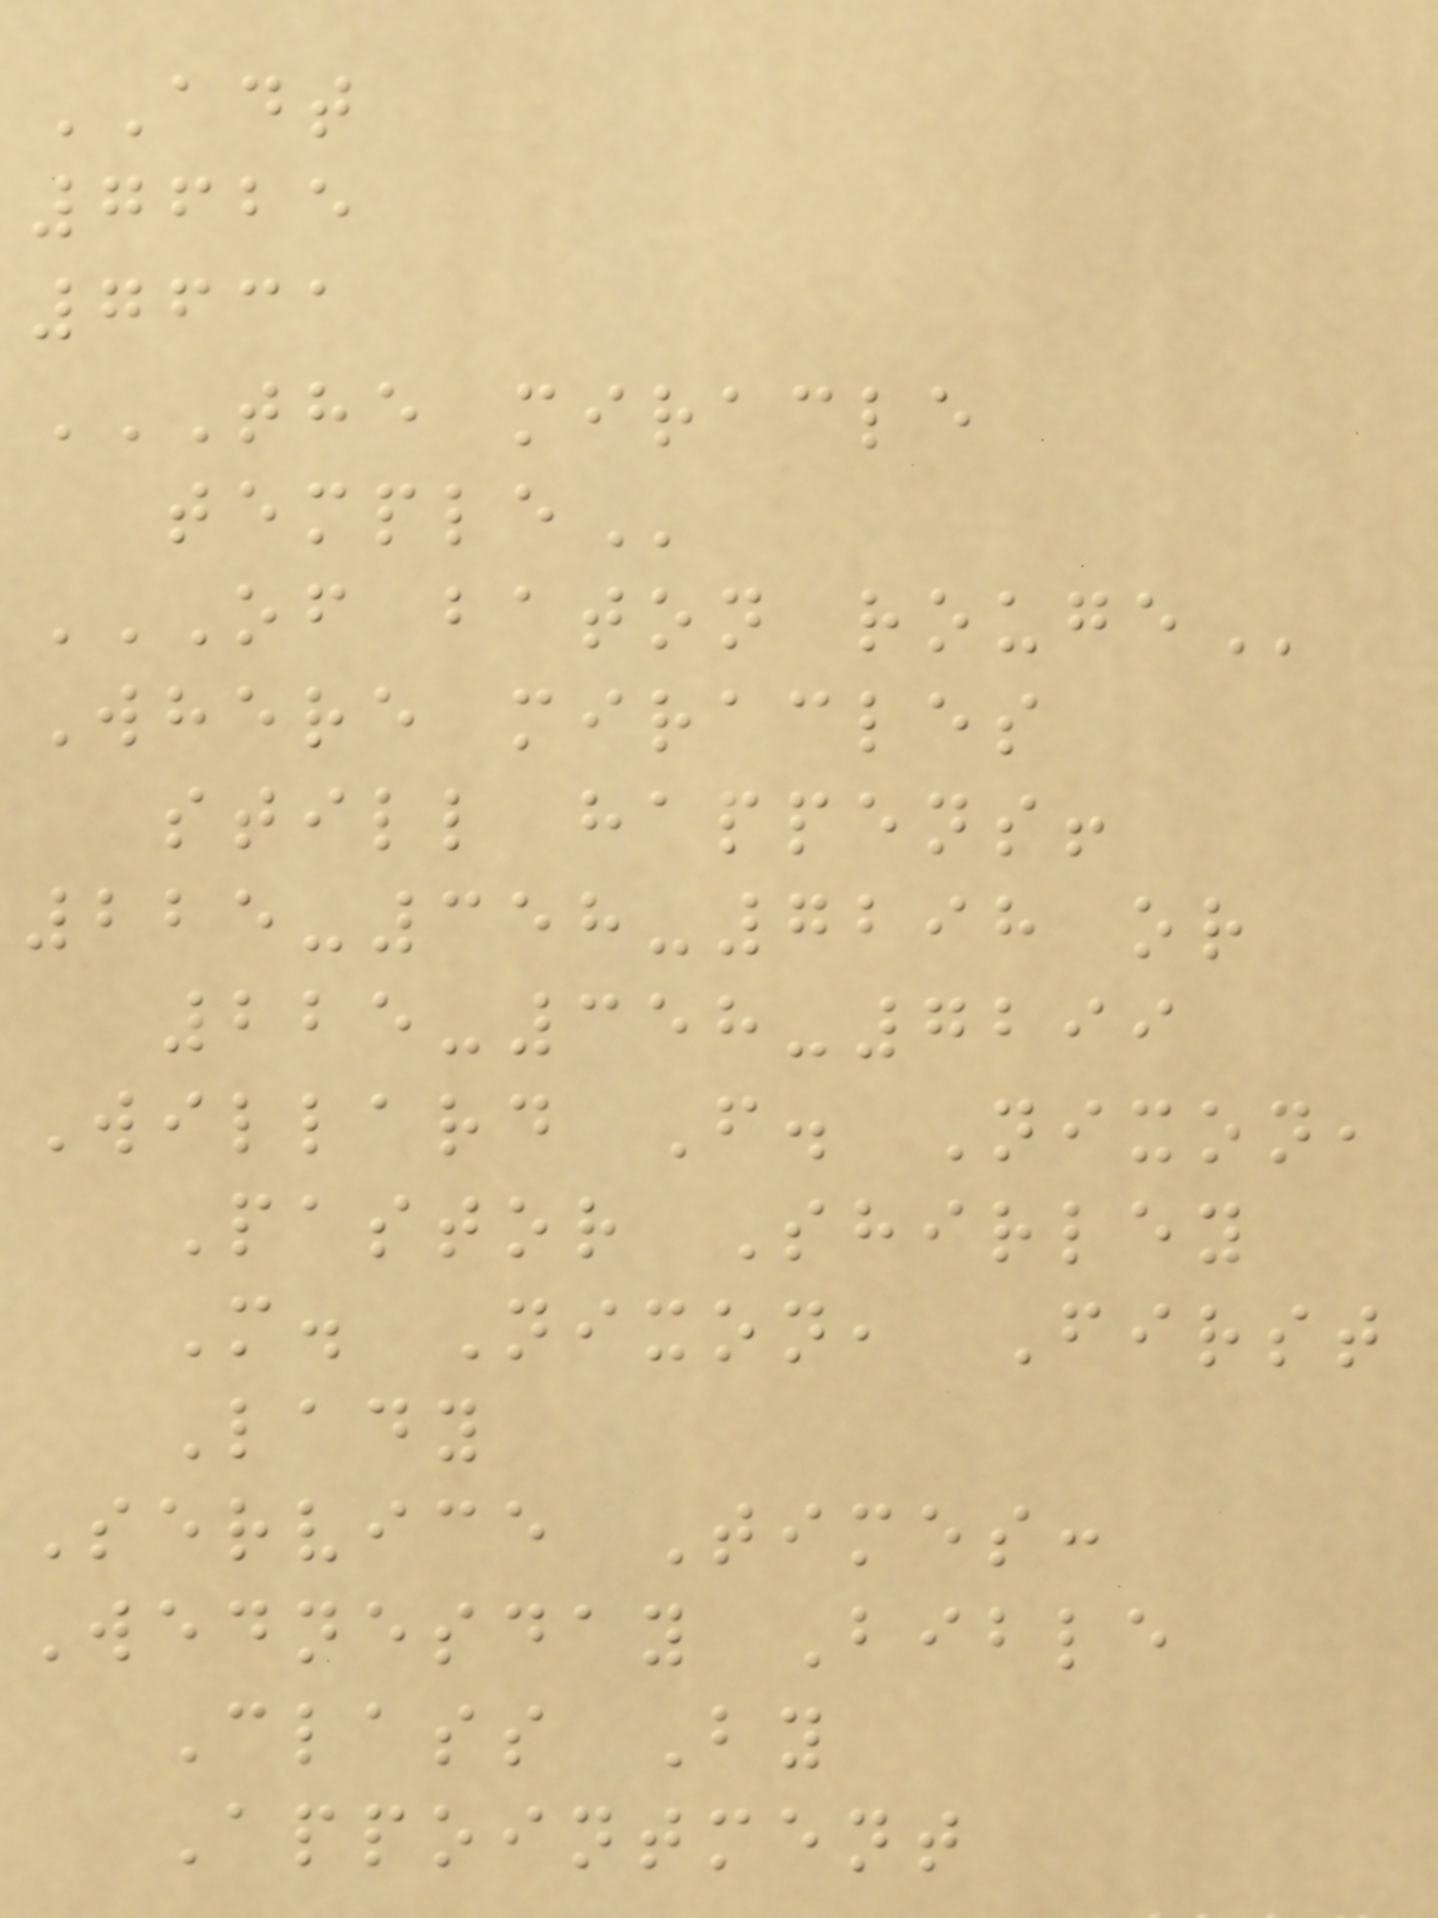ADT
7625
7631
THE MIRACLE
OF BATON ROUGE
Where miracles
still happens!
225-358-7298 or
225-358-7299
Willard F. Nixon,
Pastor Shirley
M. Nixon, First
Lady
Service Times:
Wednesday Bible
Class By
Appointment
